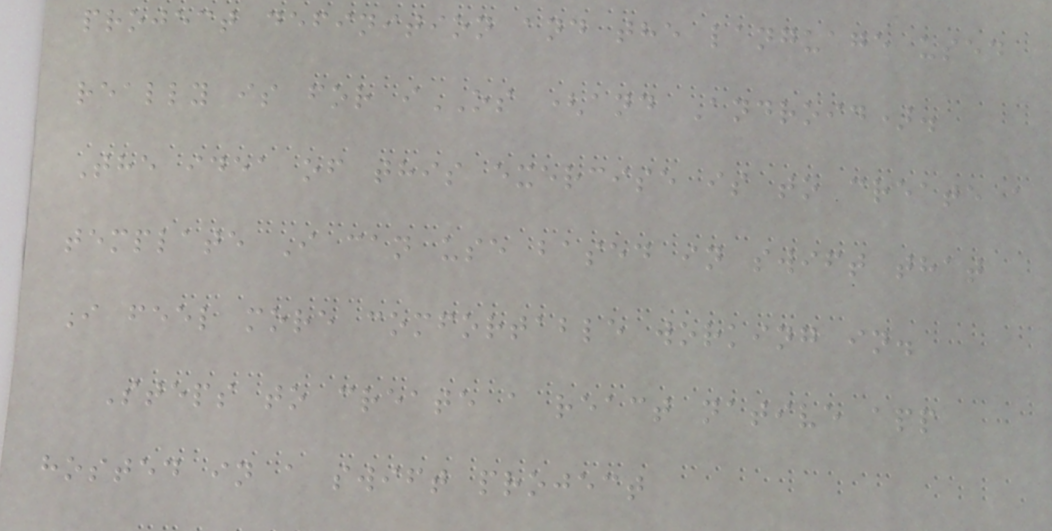project definition and the language used
really is for iOS (and Android).
The idea of this exercise is to create a
template I can use based in swift that
I feel more comfortable working in.
Steps to create a react native app
hosted in a swift project
